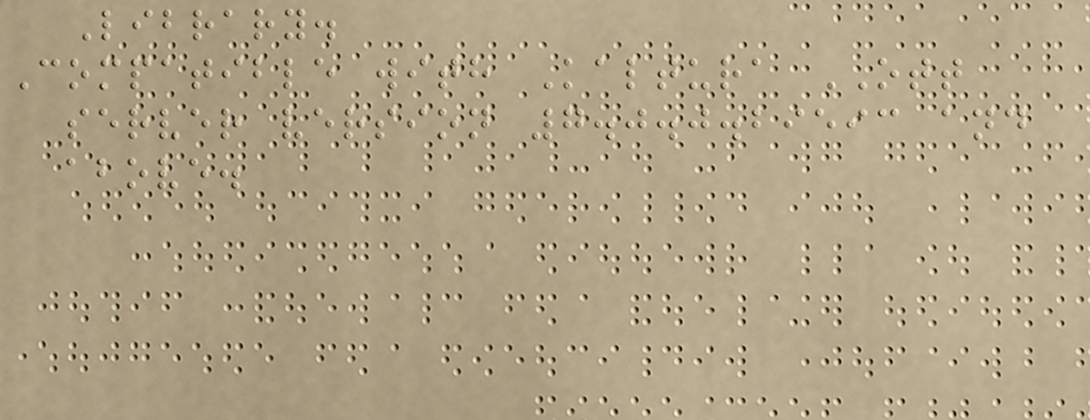Library.
Compatible with Kaltura OTT
server version 7.0.0.29593 and
above.
